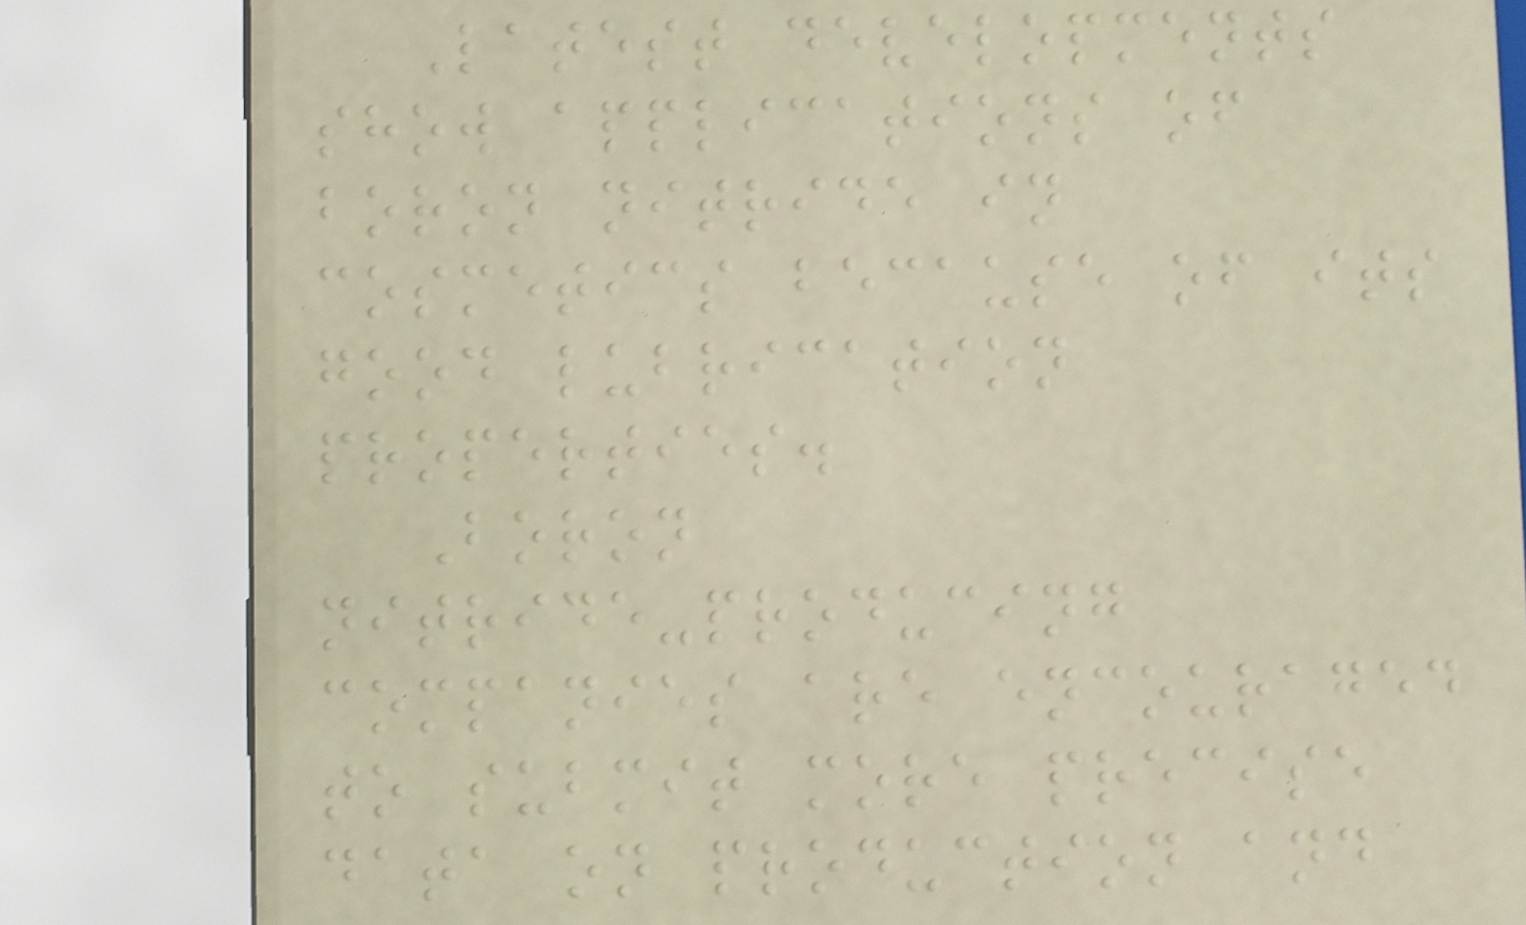Latest developments
show applications of
boron nitride in
cosmetics because of its
good lubrication
properties.
Boron
nitride-producing
companies are encouraged
to submit more precise
data on production and
